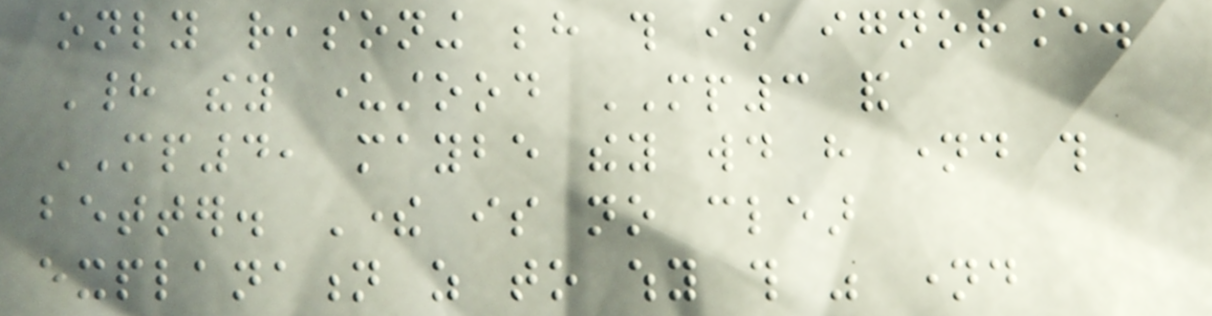only reasoning behind this is ignorance.
Had they understood MP3 and
MP4, maybe they would have named this
better. There is no clear
explanation as to why this was named
